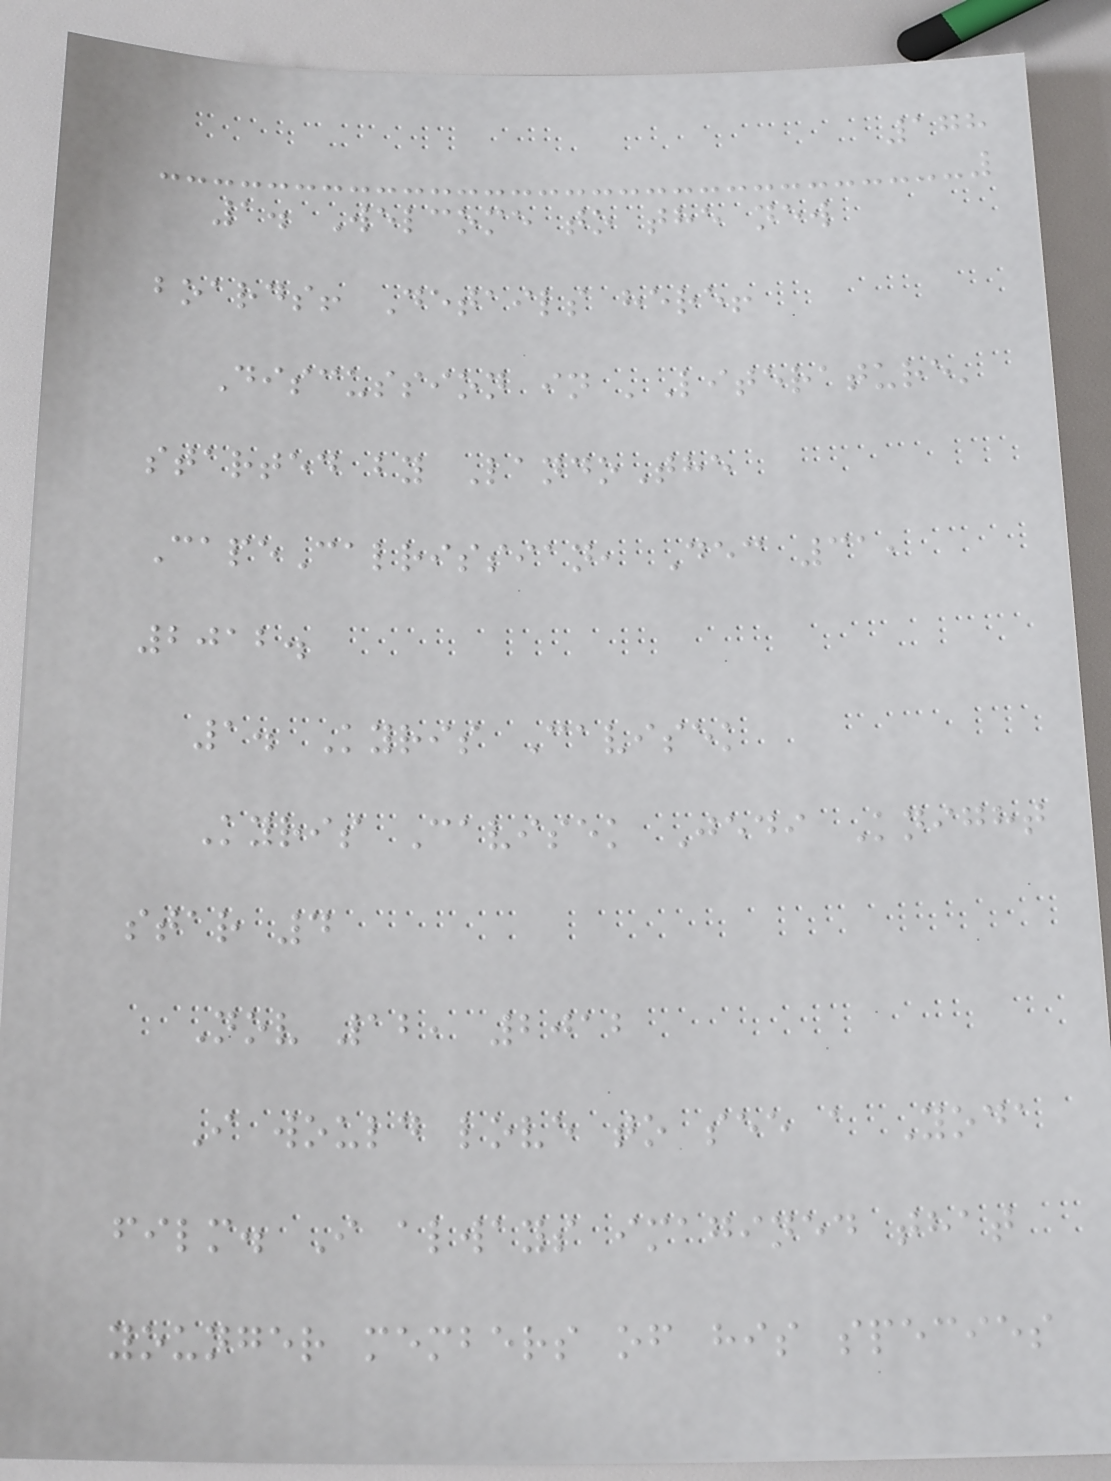178
1. Welcome to the new
boards! Details here!
Discussion in 'Literature'
started by LandoThe
CapeCalrissian, Dec 31,
2012.
1. Kyris Cavisek
Kyris Cavisek Jedi Knight
star 4
Nov 12, 2012
I would love to see a Yoda
film. I always imagined that
younger members of his species
